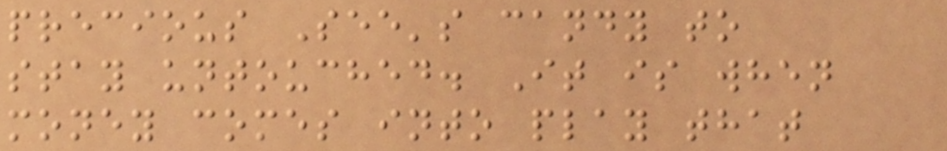precious See's candy to
stay untouched. It is when
money comes into play that
